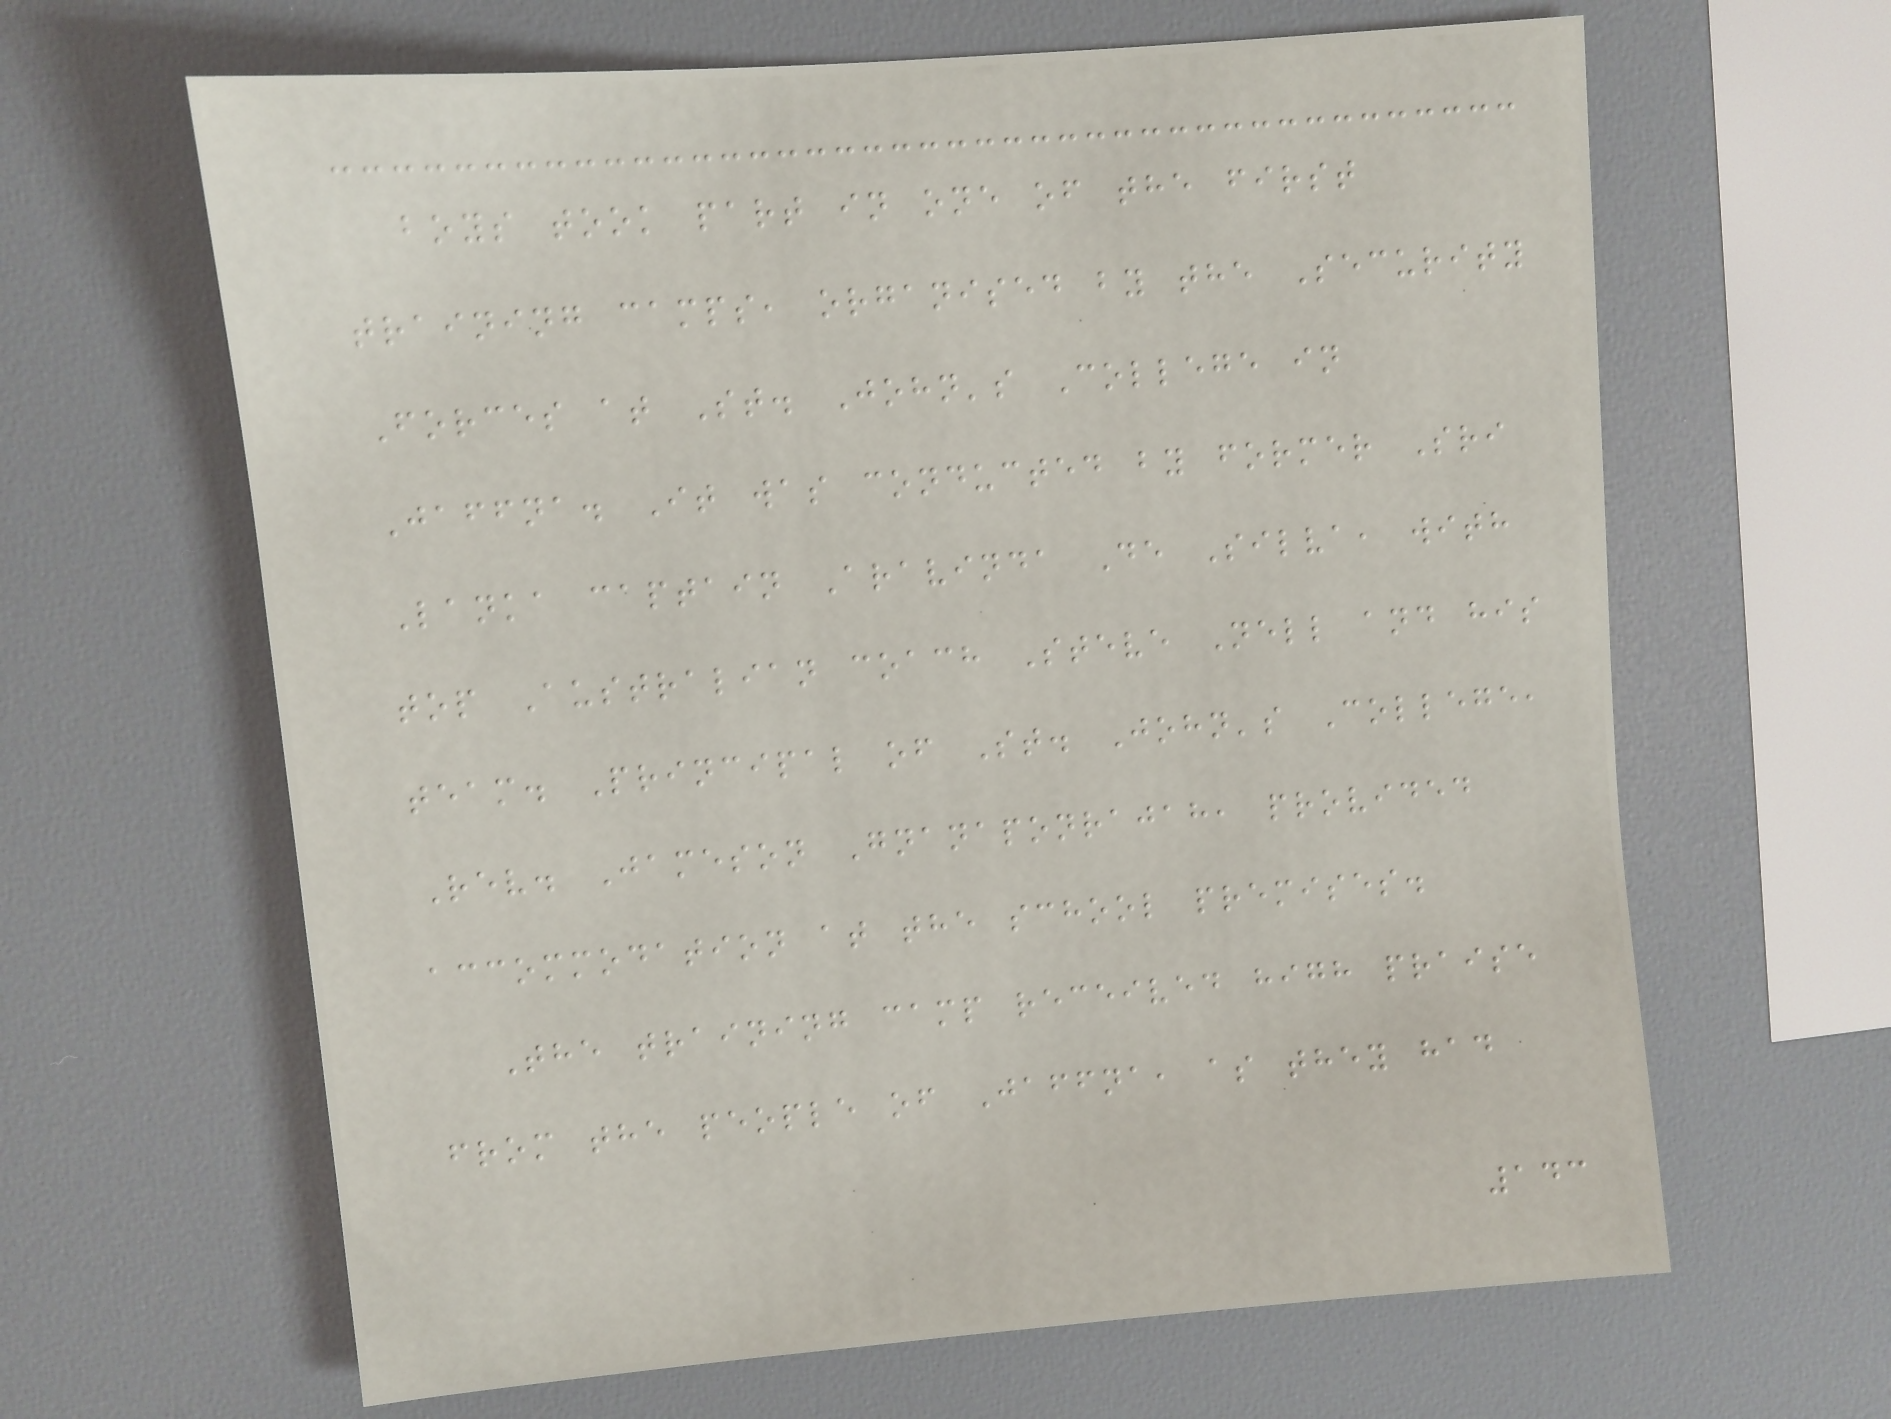boys took part in one of the first
training camps, organised by the Security
Forces at St. John's College in
Jaffna. It was conducted by former Sri
Lanka captain Aravinda De Silva, with
top Australian coach Steve Nell and his
team. Principal of St. John's College,
Rev. Jameson Gnanaponrajah, provided
accommodation at the school premises.
The training camp received high praise
from the people of Jaffna, as they had
143
